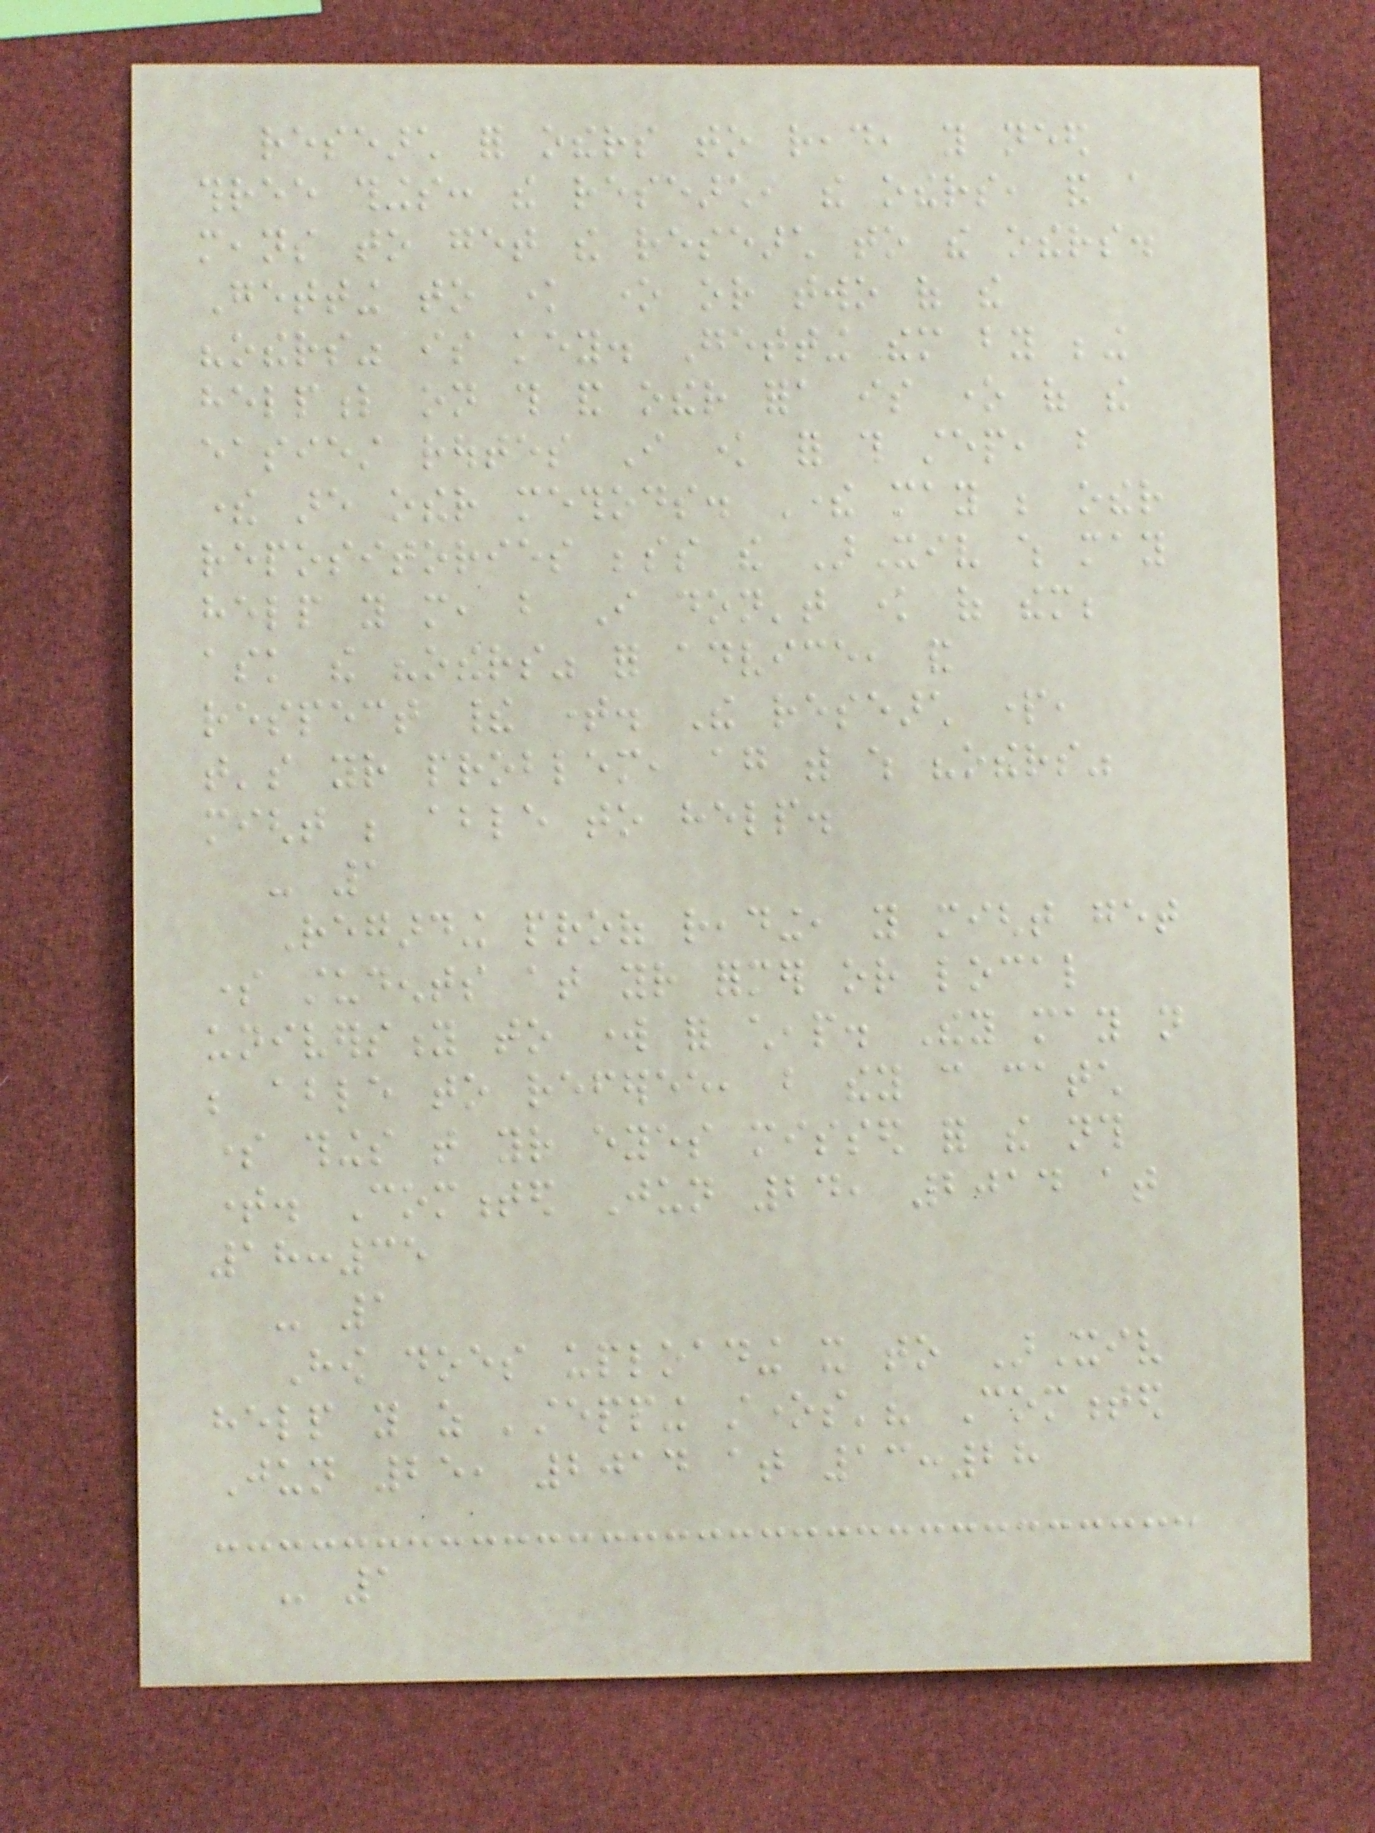research for others to read, you need
three things: the research, the others, and a
means to get the research to the others.
Getting to know one or two of the
"others" is key. Getting them by being
helpful on this and other fora is one of the
easiest routes I know for this step, but
there are other methods. There may be other
repositories besides the ArXiv which may
help you more, but I don't know of them;
ask the "others" for advice, and
respect their time. The research part,
that's your problem, again with which "others"
might be able to help.
- 1
Regarding proof reading, you might get
some students at your former or local
university to work for cheap. They may not
be able to referee, but they can catch
some things that your eyes missed for the nth
time. Commented Jun 24, 2014 at
18:35
- 1
How does uploading it to ArXiv
help you as 'stepping stones'? Commented
Jun 25, 2014 at 13:28
- 1
